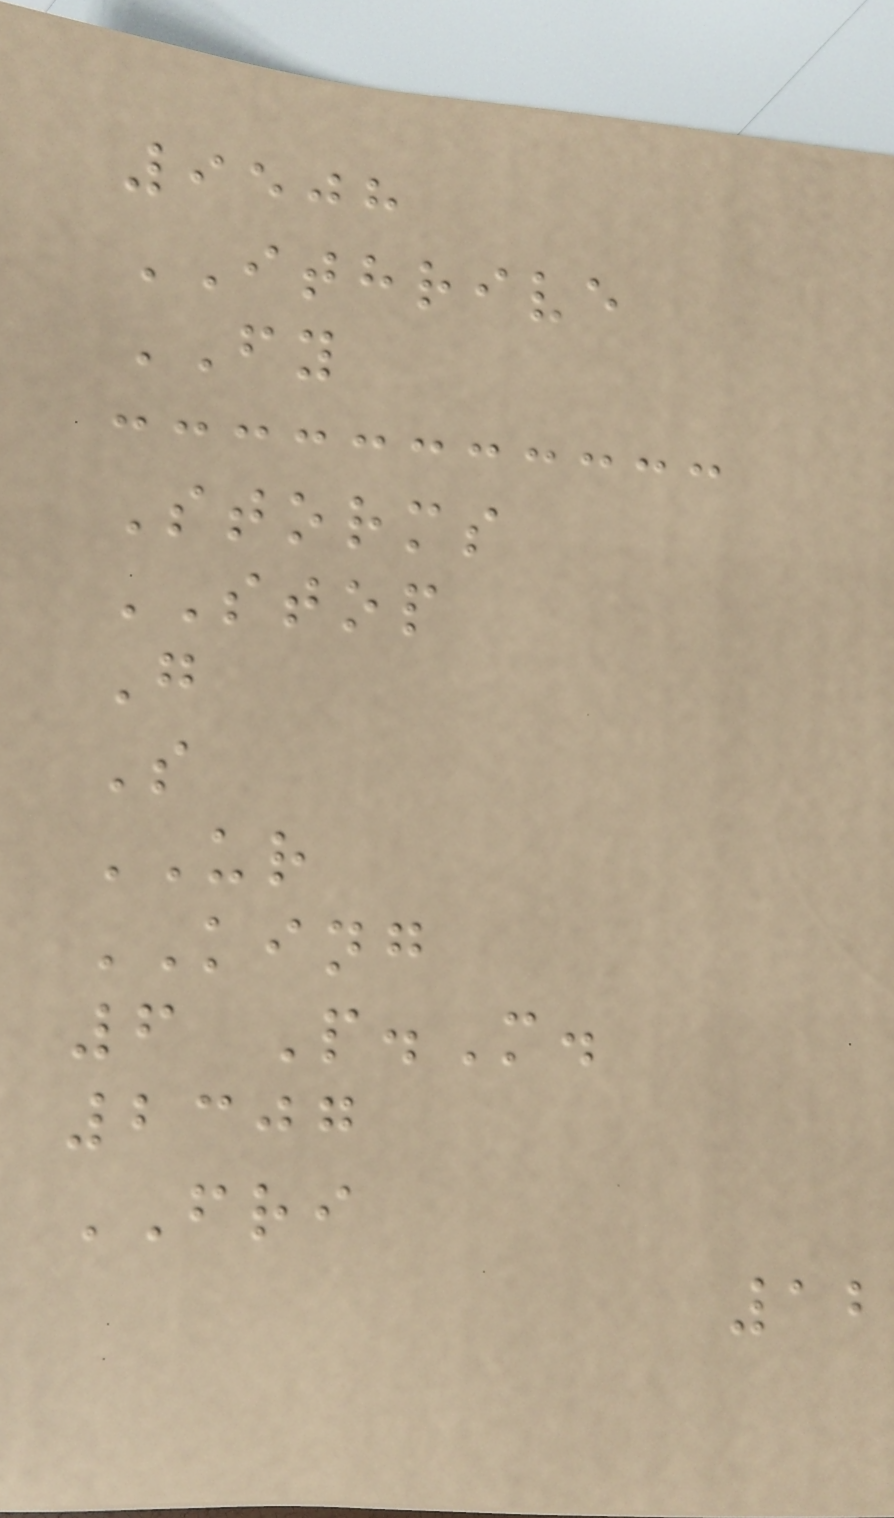9508
ITHRIVE
FY
Storms
STOP
G
S
UR
KING
6 P.M.
2307
FRI
12
